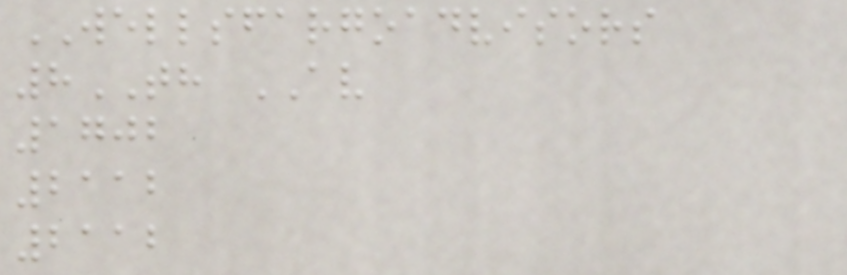WELLSFARGOADVISORS
8TH AV
1702
2112
2112
